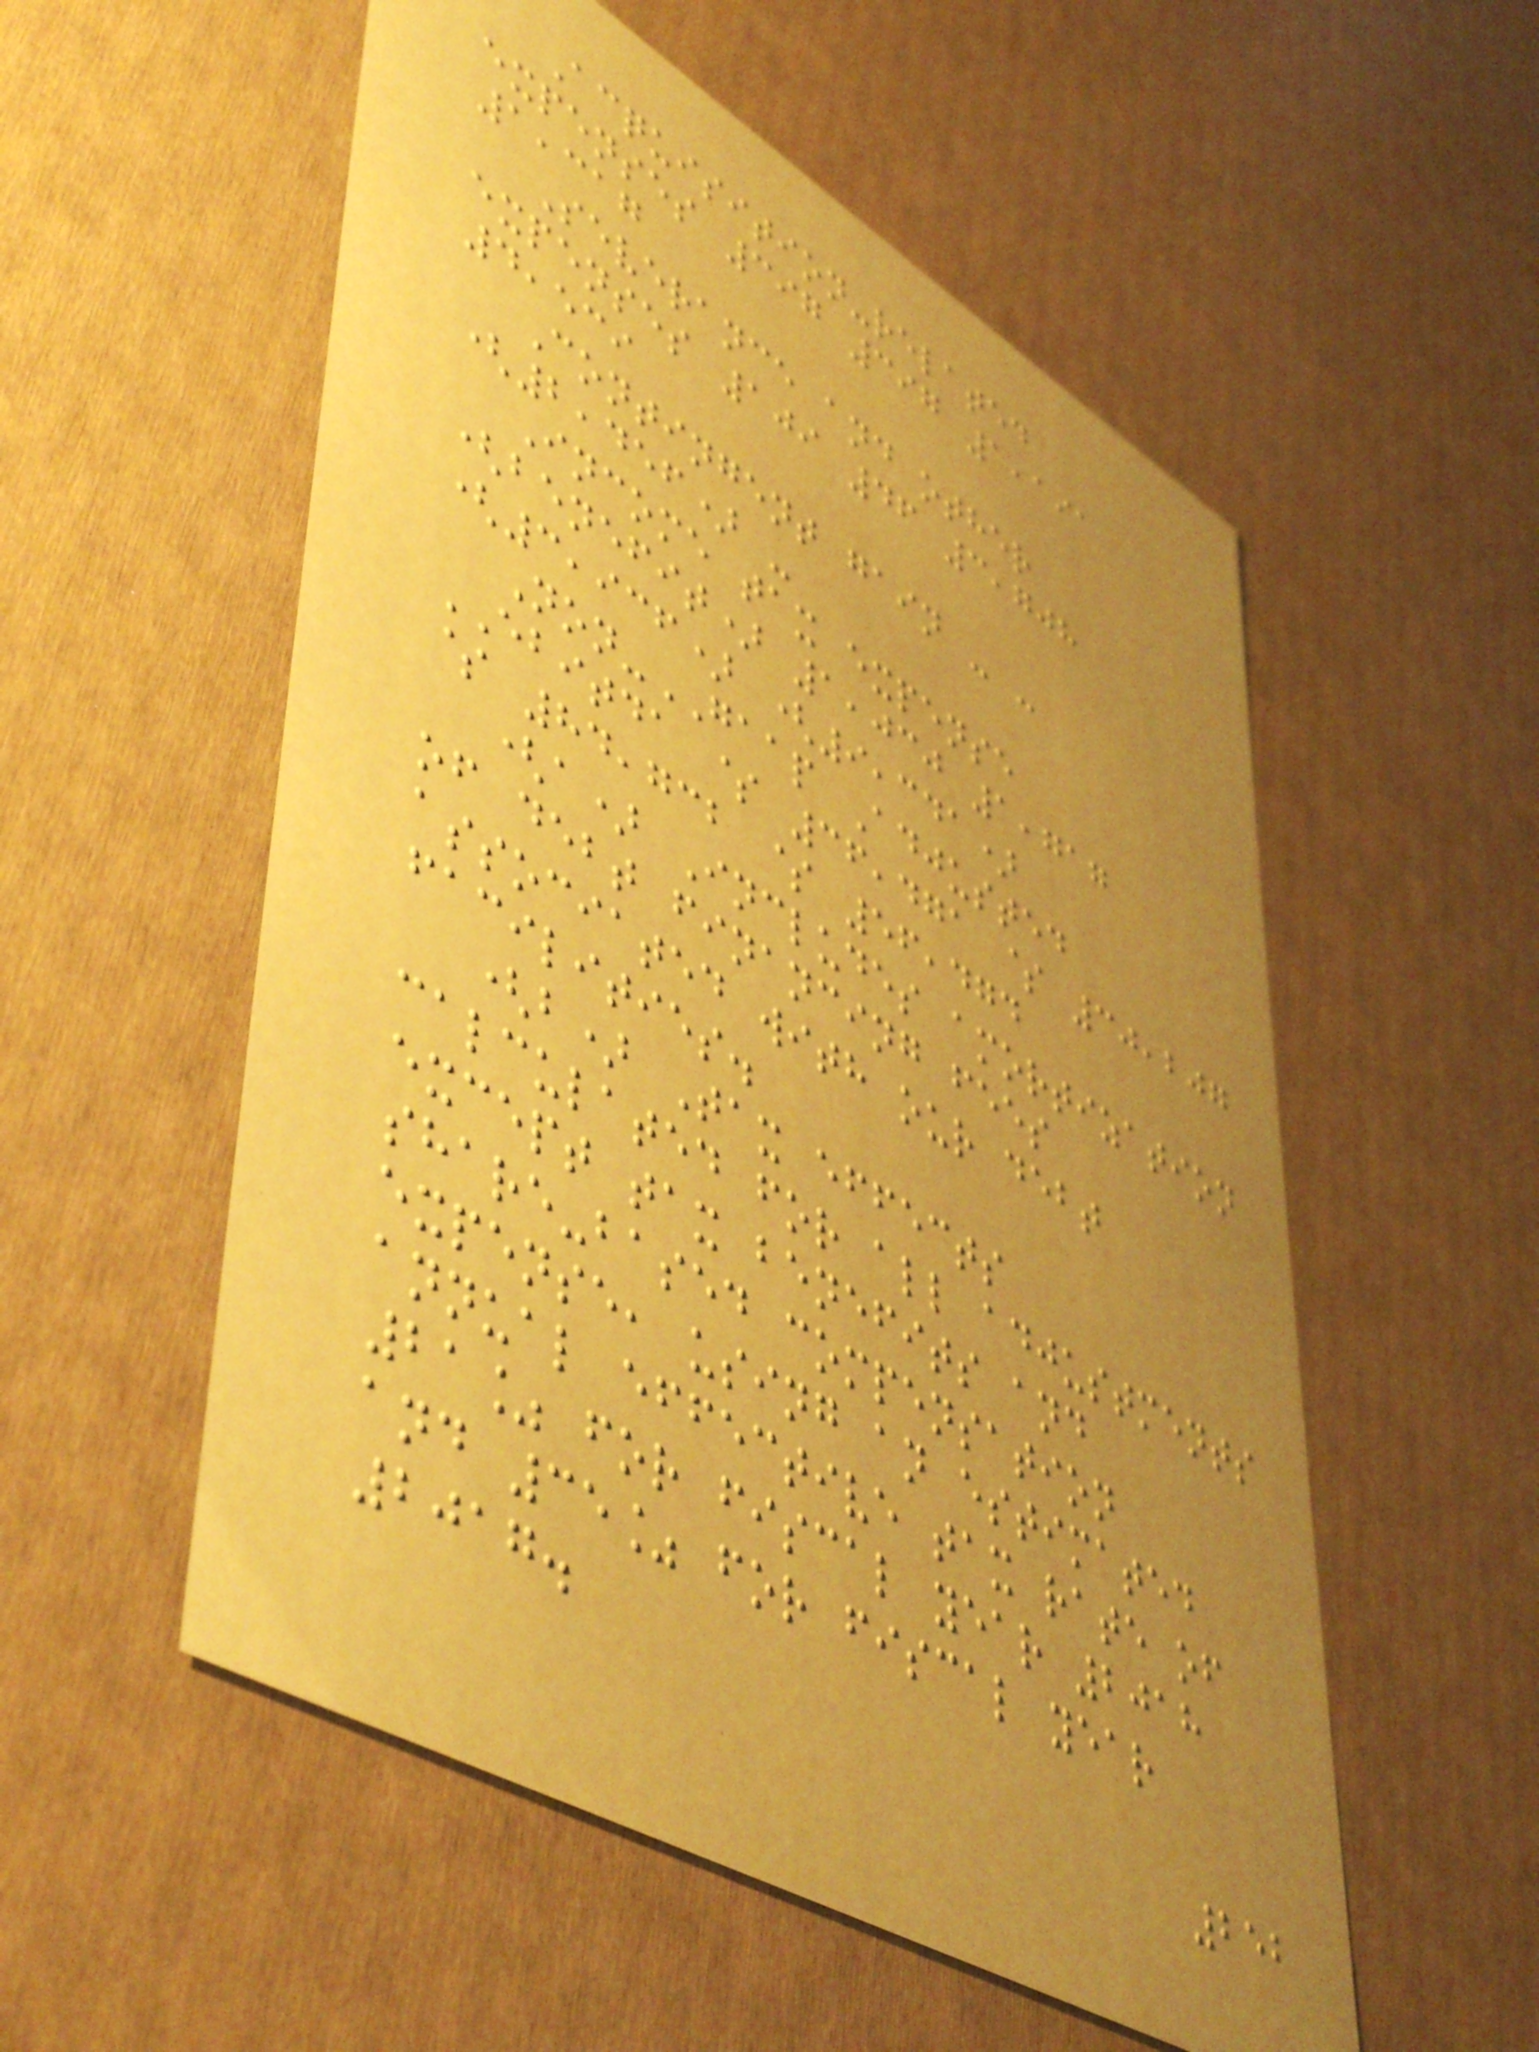Acquisition-related
expenses 397 397 1,191
1,317
Severance and other
expenses 109 46 3,708
4,539
Contingent gain - -
(2,456) -
Income tax expense
(benefit) 1,030 1,717
(3,936) (9,341)
Non-GAAP Adjusted
EBITDA $ 36,471 $ 30,207
$ 84,732 $ 56,474
(a) Includes amortization
of debt financing fees
associated with our debt
facilities.
(b) Tax effects
calculated for all adjustments
except tax benefits and
share-based compensation
expense, using an estimated
annual effective tax rate of
21% for fiscal year 2018
and 35% for fiscal year
2017.
252
